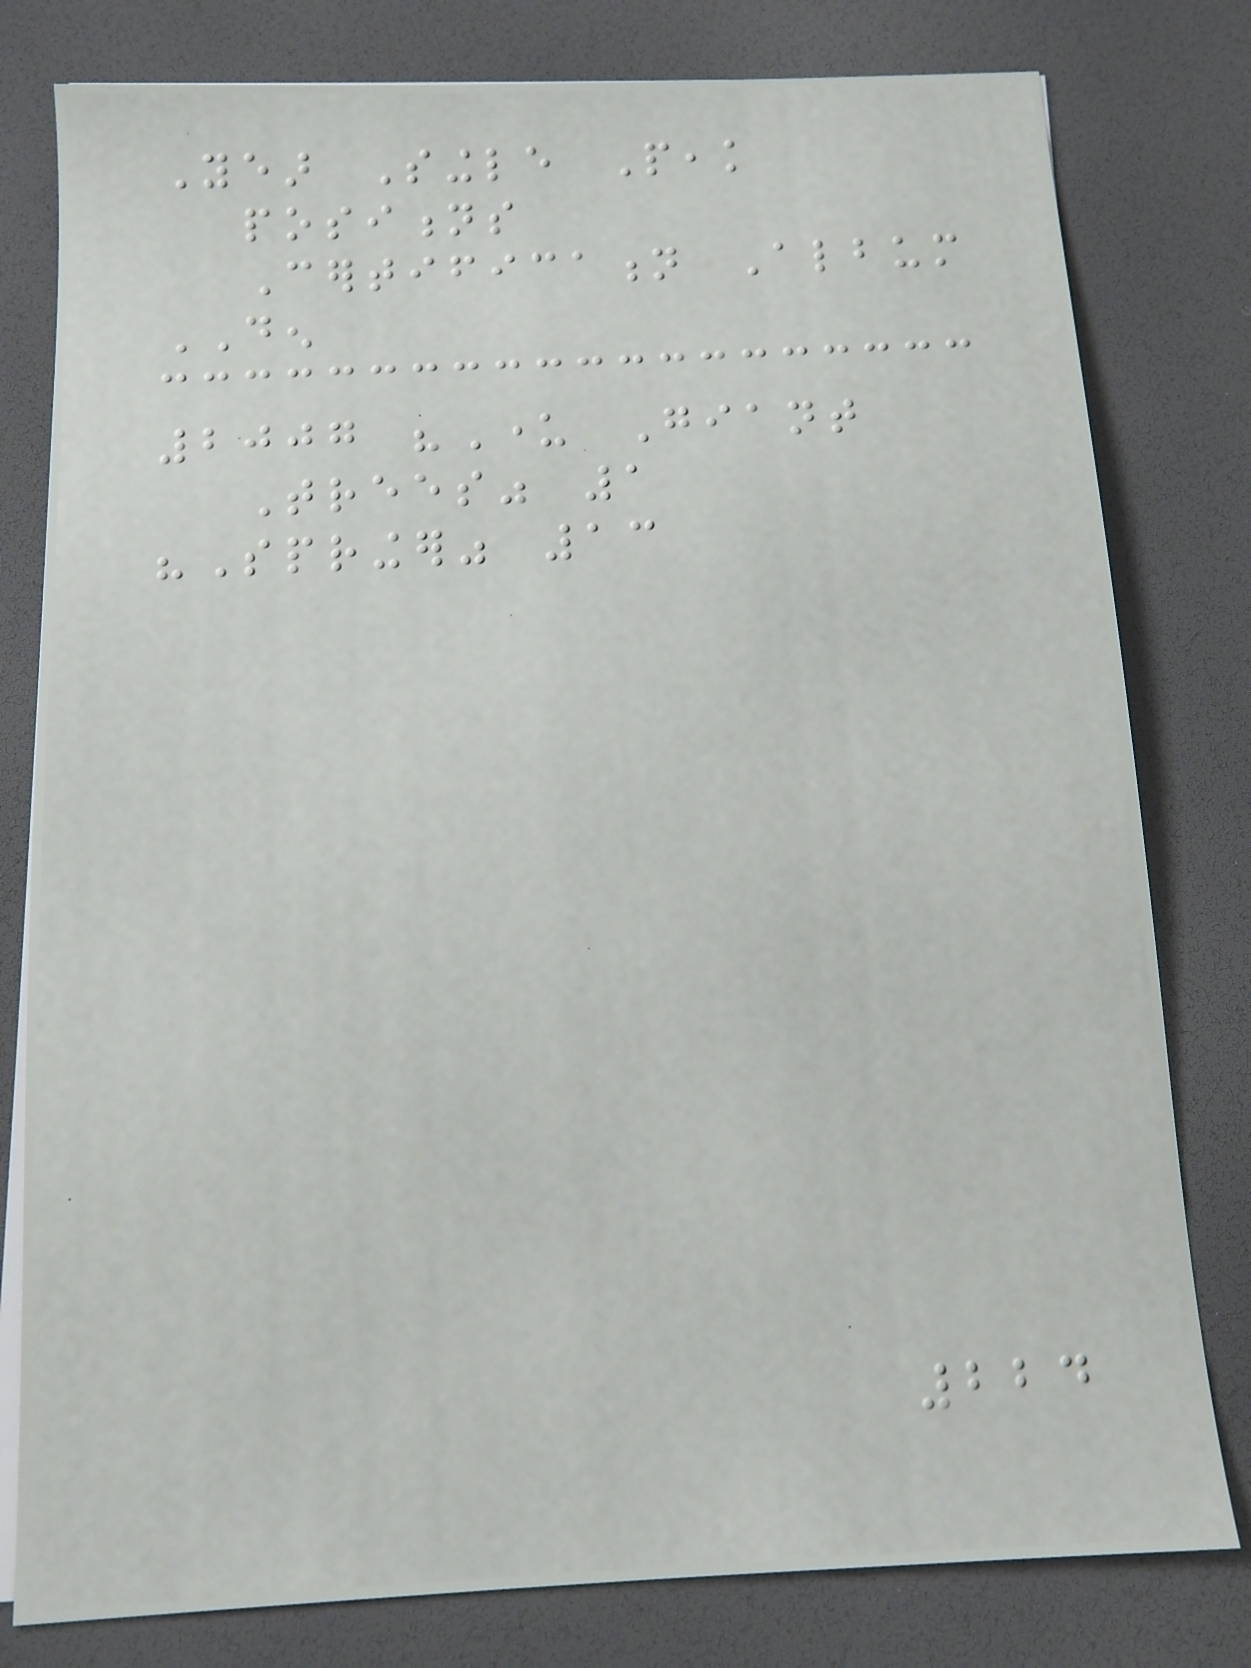Year Single Peak
positions
Certification Album
DEN
2007 "Under Giant
Trees" 1
"Springer" 13
224
